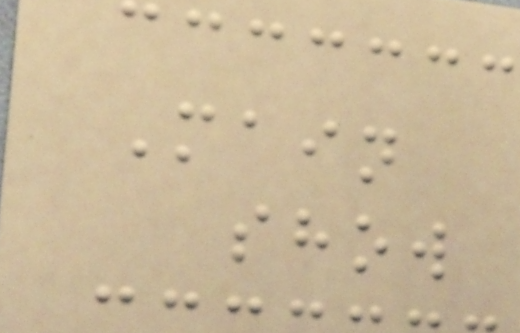Main
show
